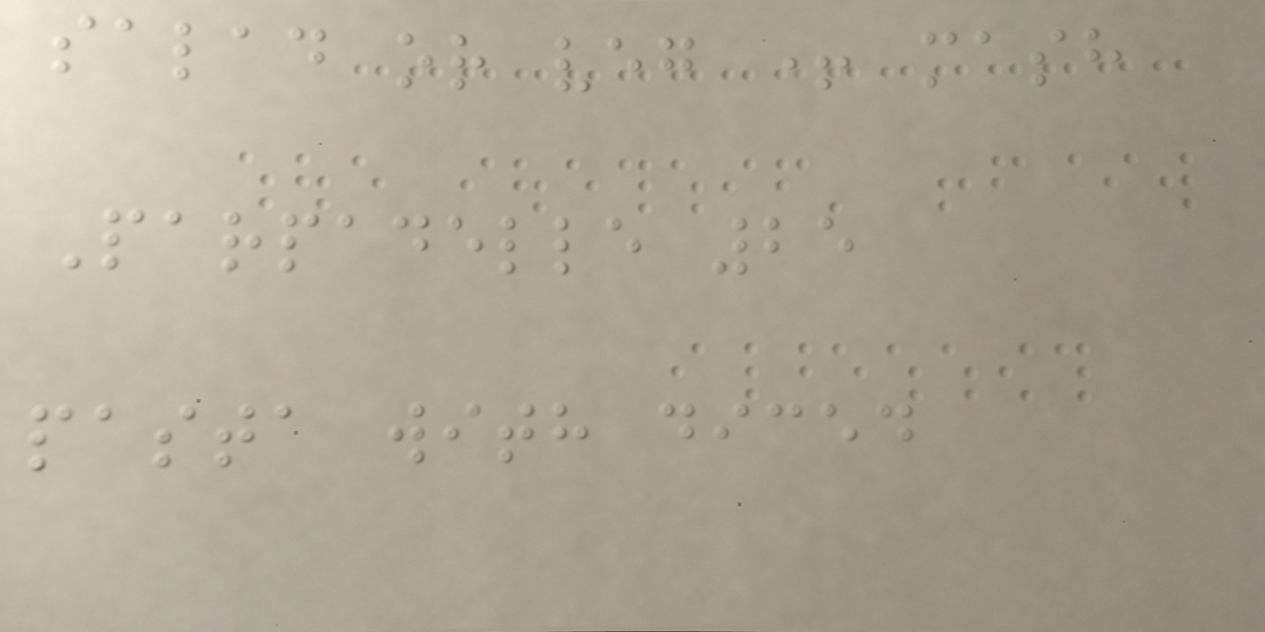salad or veg + mash
Parpadelle 25
pasta with diced
